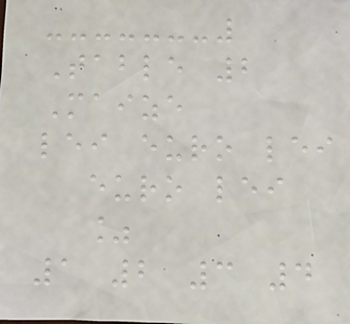Table 2
Maize
lei euro lei
euro lei
%
1 2 3 4
